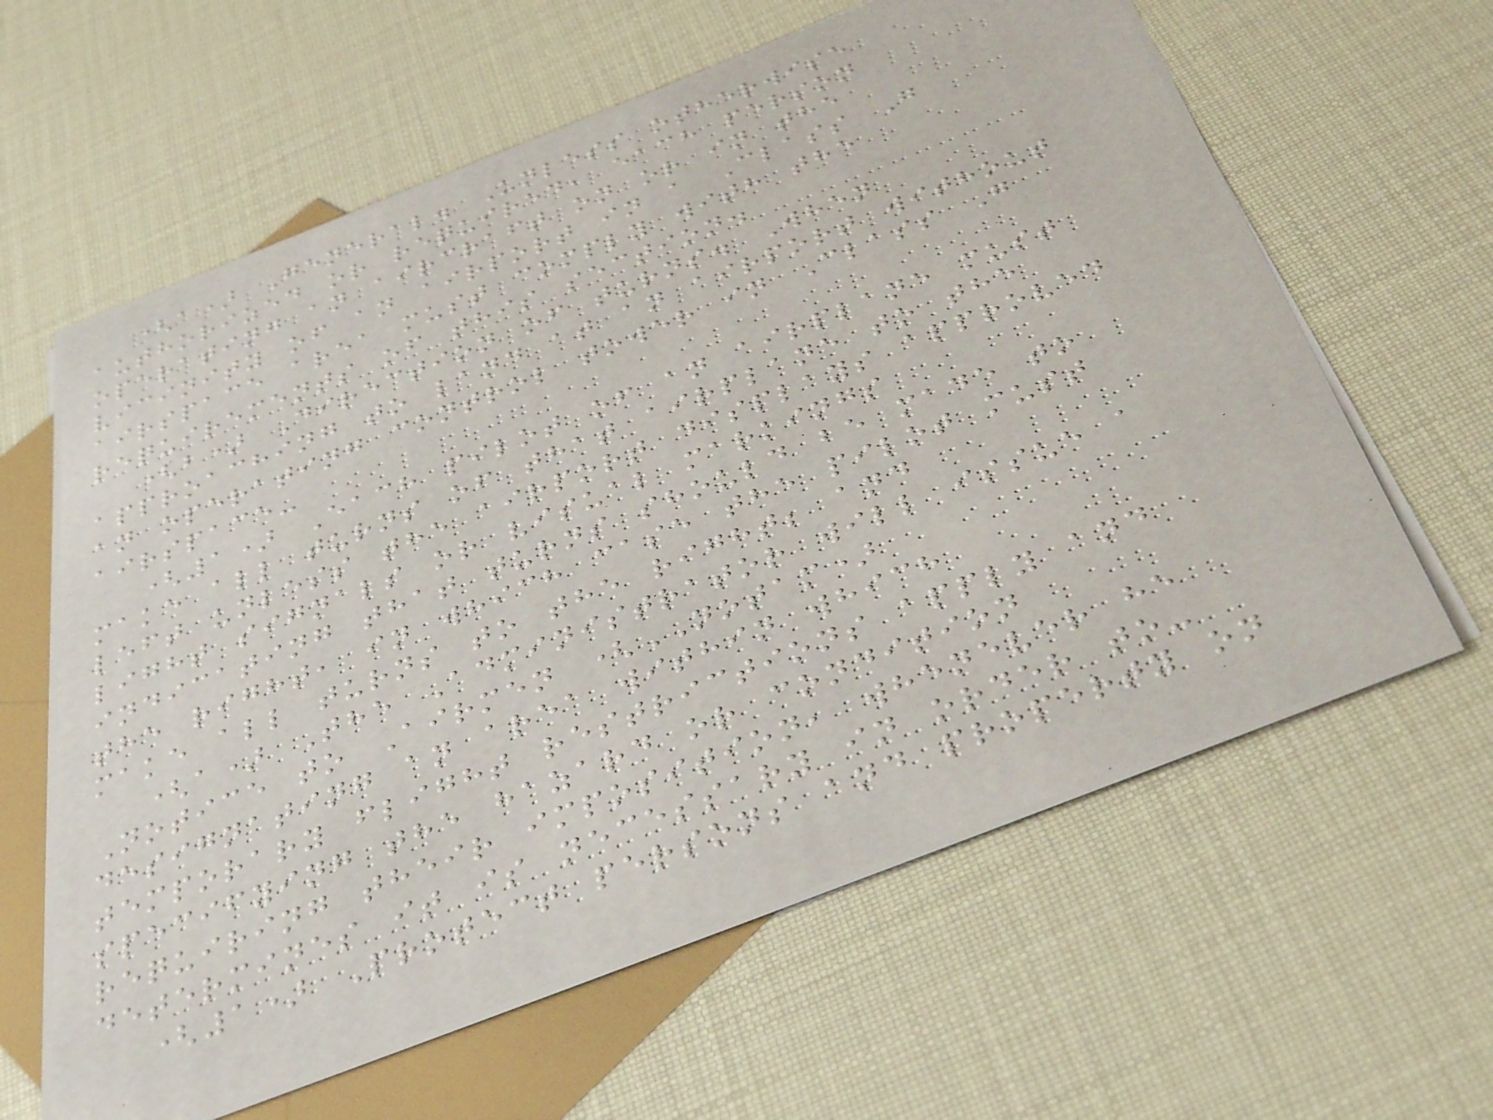(a) General. Unless otherwise
authorized or required, each person
operating an aircraft on or in the
vicinity of an airport in a Class G
airspace area must comply with the
requirements of this section.
(b) Direction of turns. When
approaching to land at an airport without
an operating control tower in Class G
airspace-
(1) Each pilot of an airplane must
make all turns of that airplane to the
left unless the airport displays approved
light signals or visual markings
indicating that turns should be made to
the right, in which case the pilot must
make all turns to the right; and
(a) The Administrator will issue a
Notice to Airmen (NOTAM)
designating an area within which
temporary flight restrictions apply and
specifying the hazard or condition
requiring their imposition, whenever he
determines it is necessary in order to-
(1) Protect persons and property on
